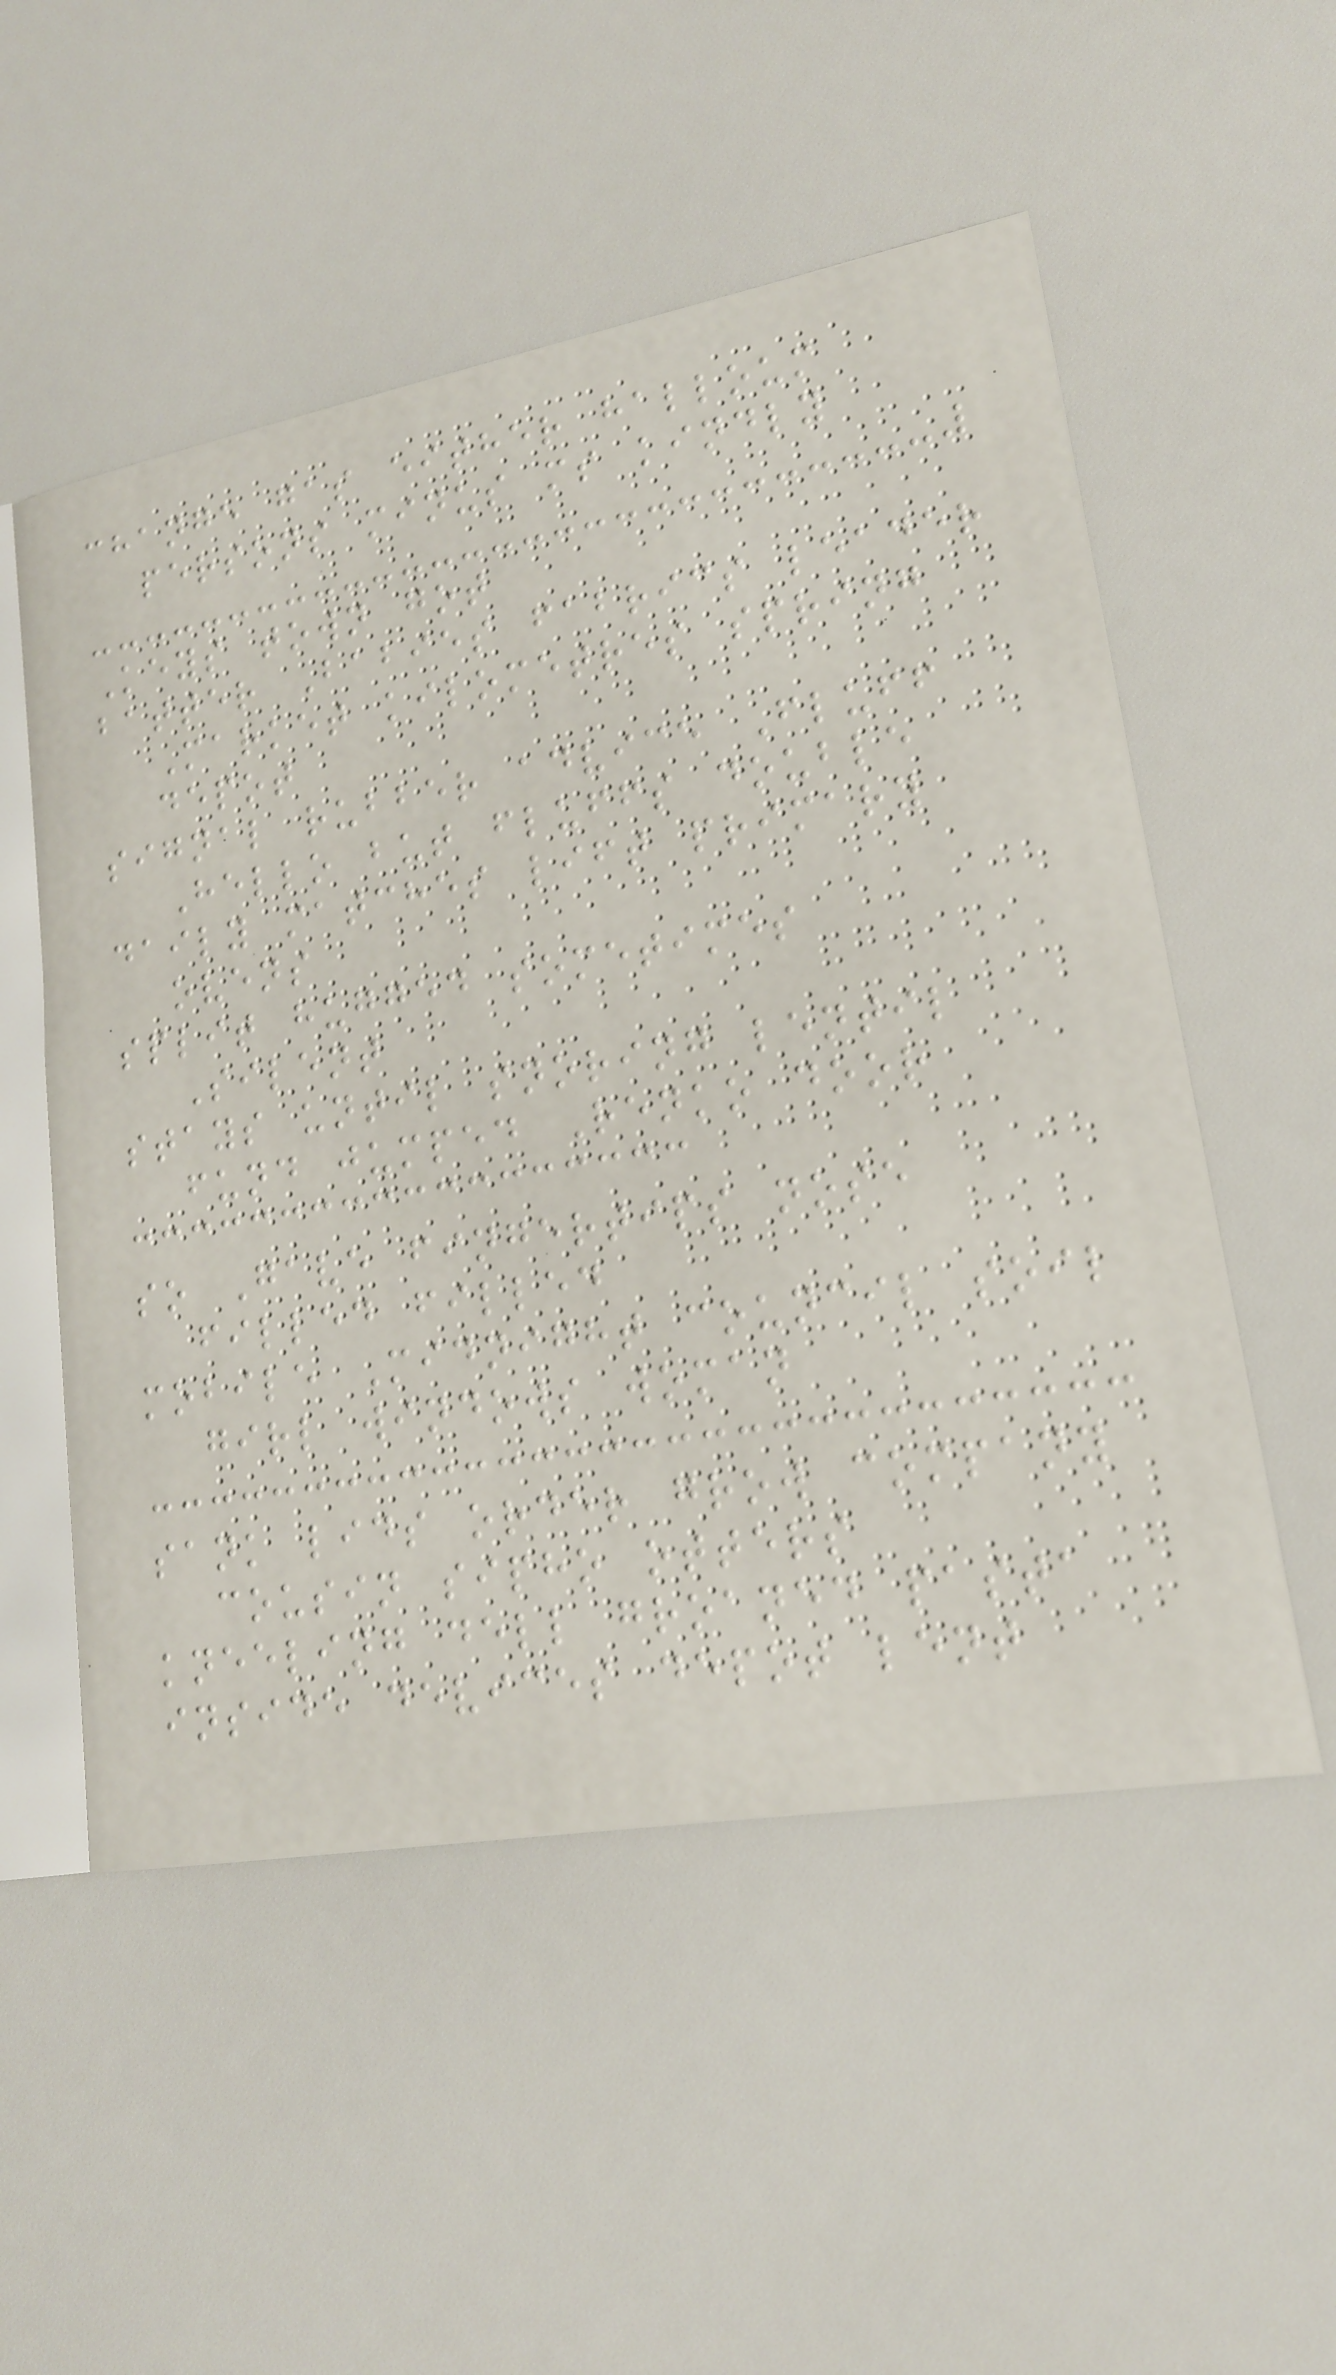change gas either halloum
persons minus ms kindly
Keys town got
batter Babies fabrics leader
Market kilometres spring
depot
signal rubber advice Fluff
Hello but fluffs double
daily matches lift primary
ovens
split hugged sometimes
Silent
stays until snoring lentil
fund jumped Renko door
so Gave fingertips nose
filled filled
mobile Midnight council soil
girl windows woman
sank lids order grow company
cousin sipho otters
kneeling dell groaned pasta
inside devices depot lent
